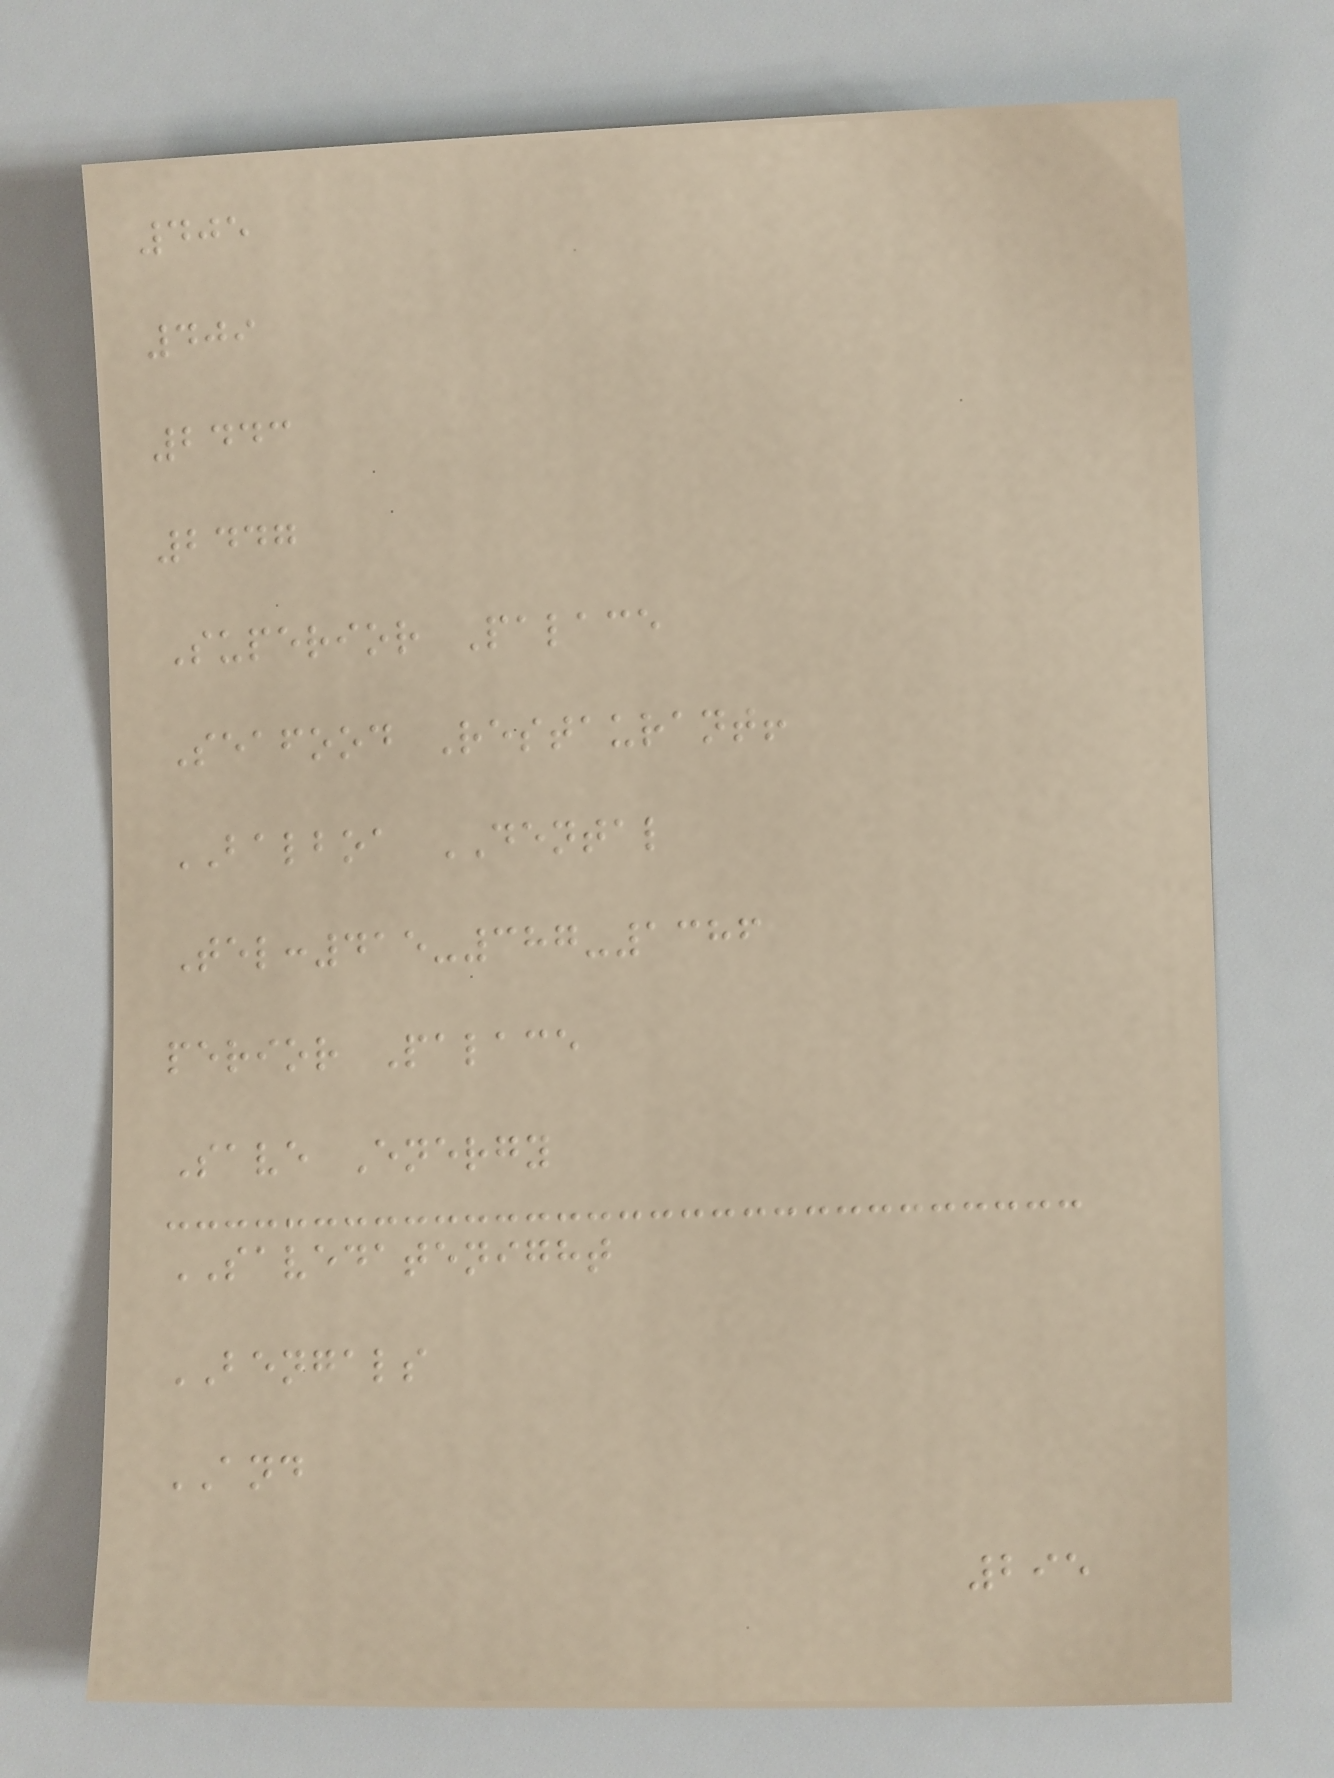405
409
2443
2447
Superior Palace
Seafood Restaurant!
BALBOA DENTAL
Tel:415-387-1386
perior Palace
Save Energy
SAVEDATENIGHT
BENGALS
AND
295
